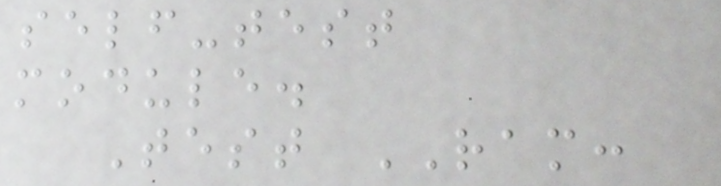self-test
module.
Test RAM:
